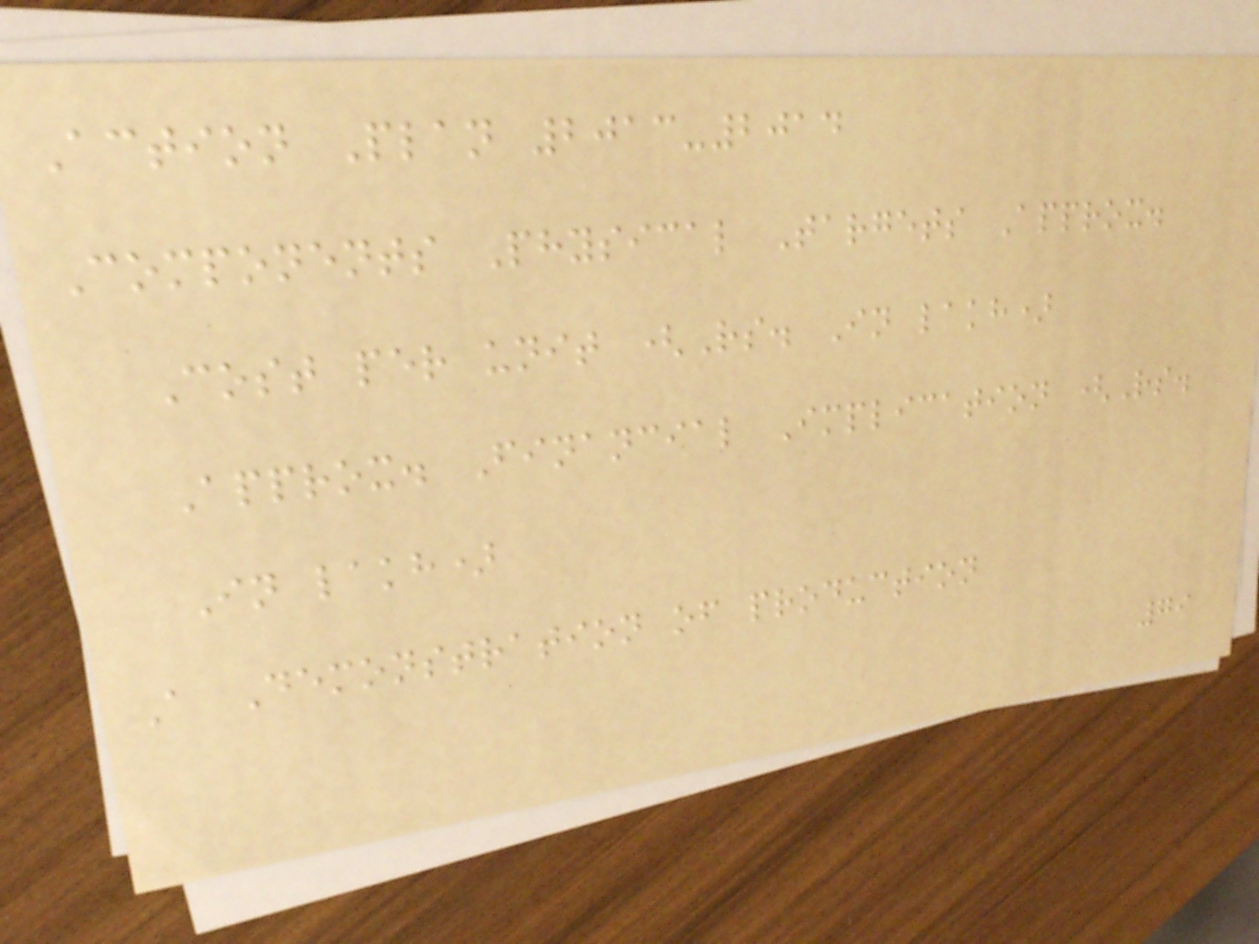Action Plan 2013-2014
Components Physical Targets Approx.
Cost per unit (Rs. In lakh)
Approx. Financial Implication (Rs.
In lakh)
A Demonstration of production
79
